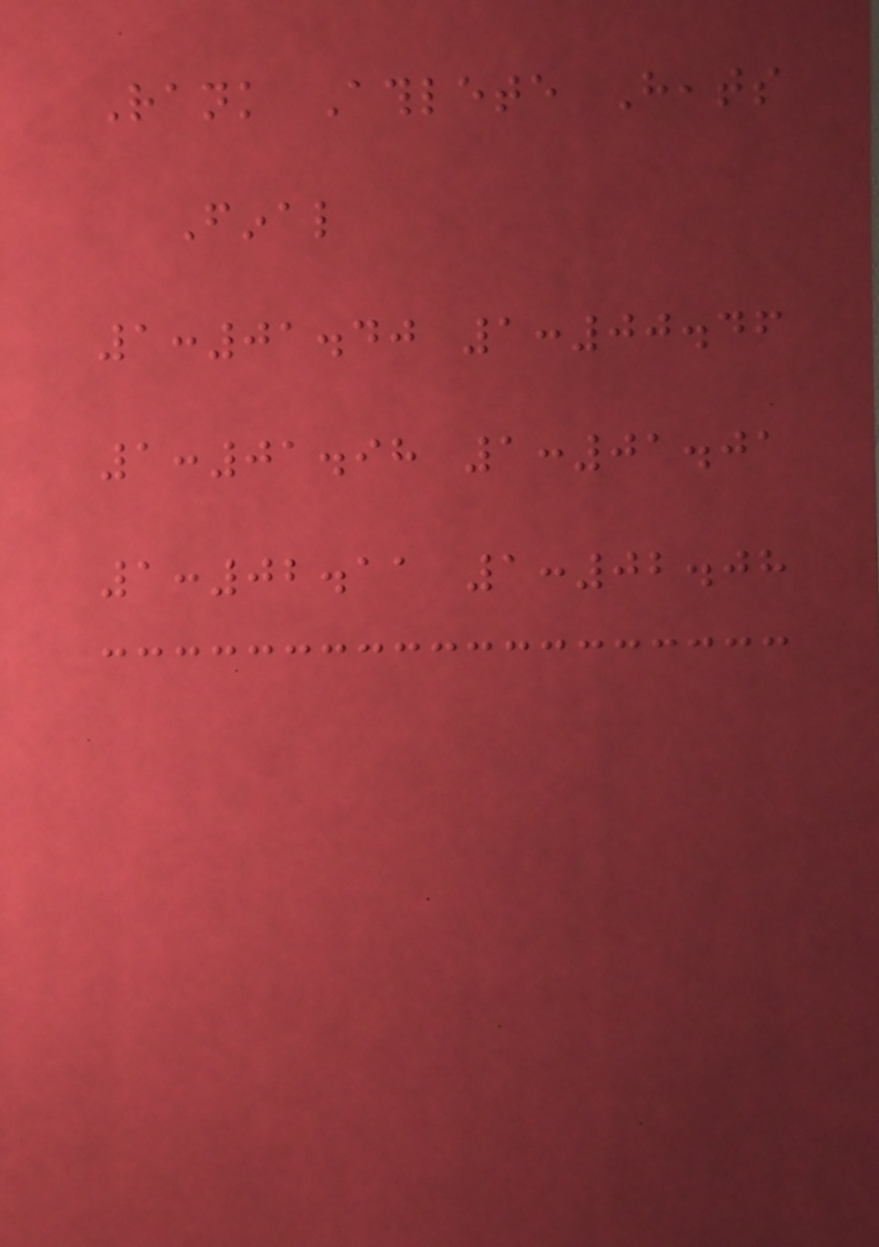Rank Athlete Heats
Final
1:01.40 1:00.46
1:01.98 1:01.01
1:02.11 1:02.08
